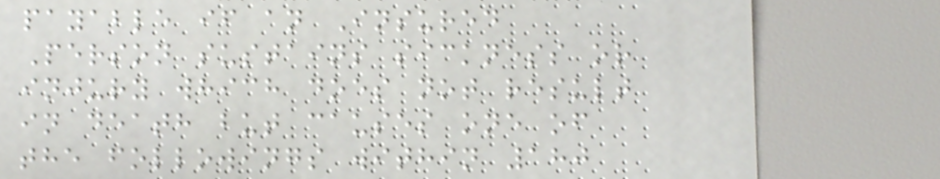payable if an Insured
Person sustains sickness or
injury which does not result
in death but causes one of
the followings within 180
